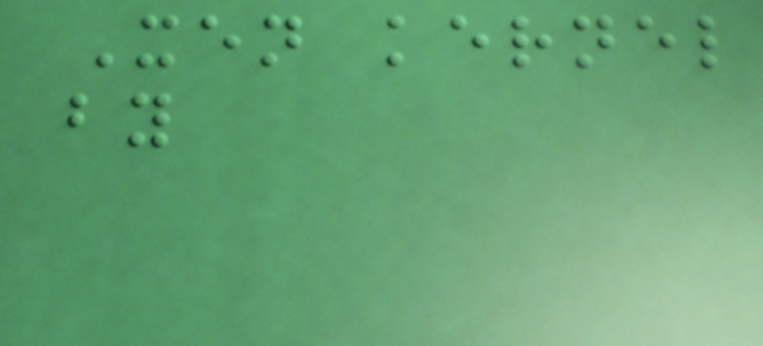Xen kernel
by
